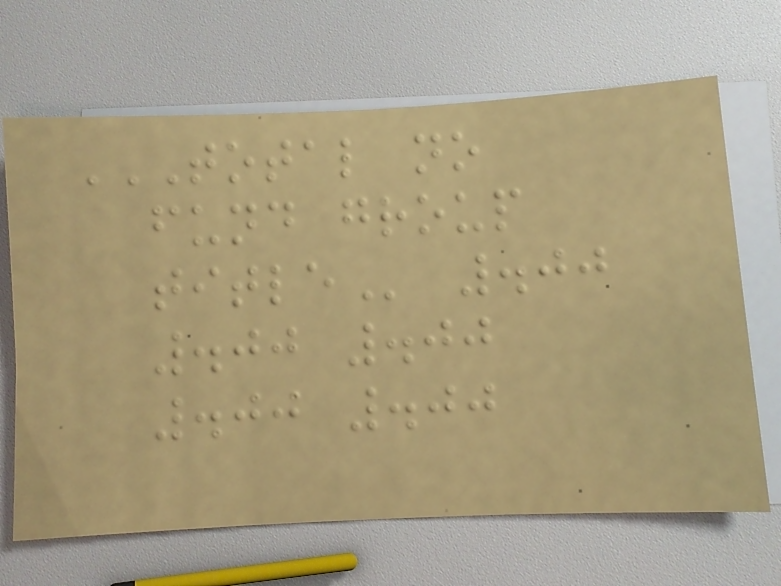TOTAL NO
FUND GROUP
TITLE .00
.00 .00
.00 .00
